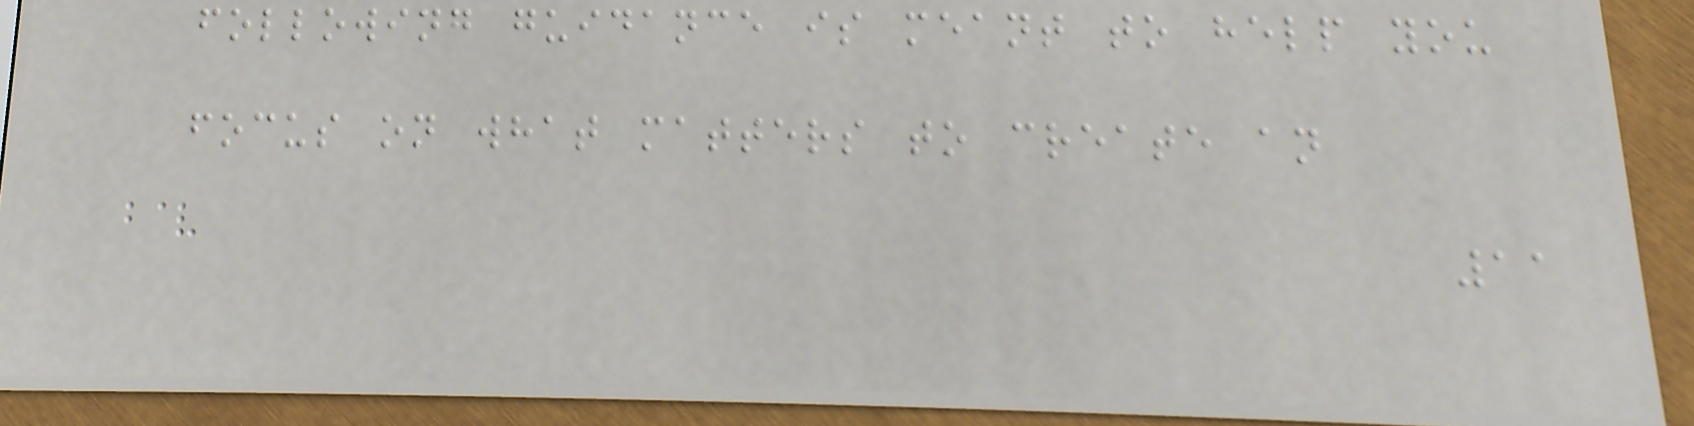following guidance is meant to help you
focus on what matters to create an
11
